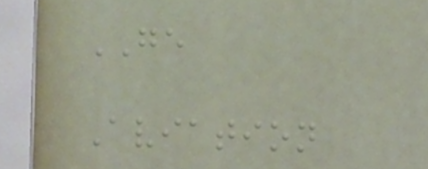GE
Aviation
